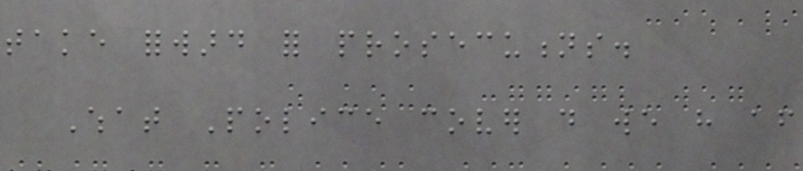take forward for prosecutions.
What Police cover do we have after
